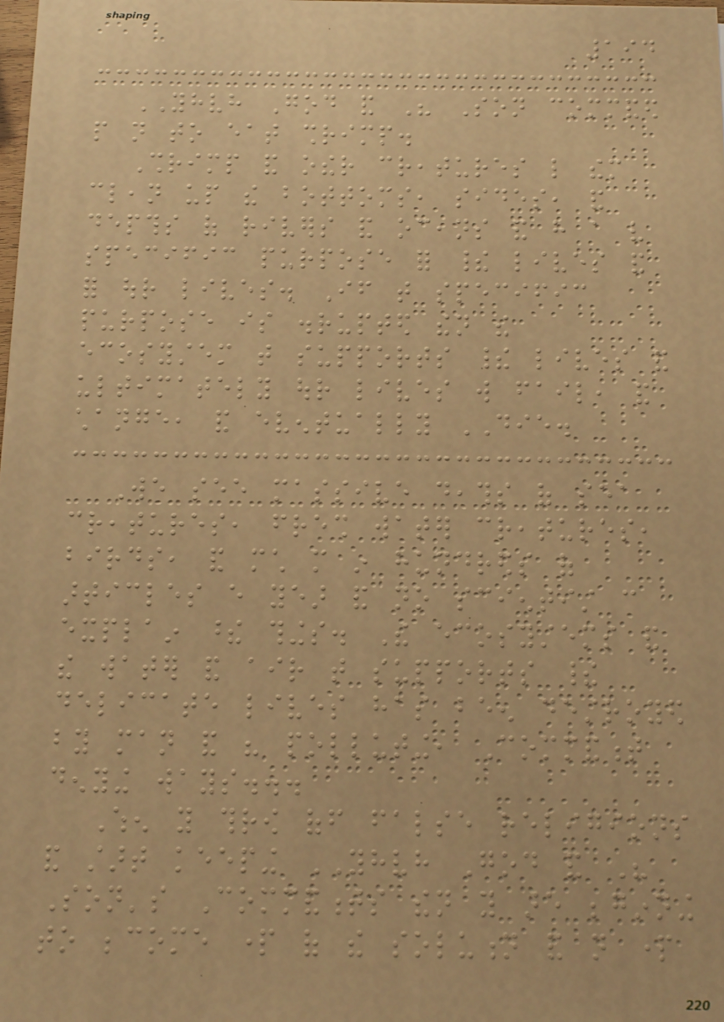194
YHVH God and His Son commanded
people not to eat shrimp.
Shrimp and other creatures like them
clean up the bottoms, sides, and
depths of rivers and oceans and have a very
specific purpose for their lives and
for our lives. If that specific
purpose is disrupted then the
ecosystem that supports their lives and
ultimately our lives will fail, and
change, and eventually DIE.
We see massive deaths of sea
creatures, fresh water creatures,
birds, and much more in hundreds of
articles every year and no scientist can
explain these things. The ecosystems and
the water and air that supports their
delicate lives has been destroyed
by man and his polluting, Commandment
denying ways...
When you throw off false religions
and start keeping YHVH God and His
Son's Commandments then you are beginning
to become part of the solution and not part
